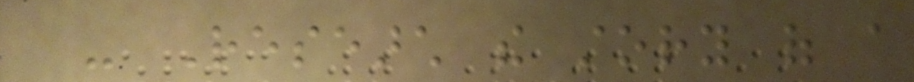- Research the story of a
